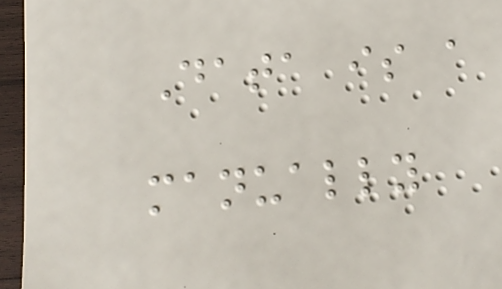Data is a
manually
